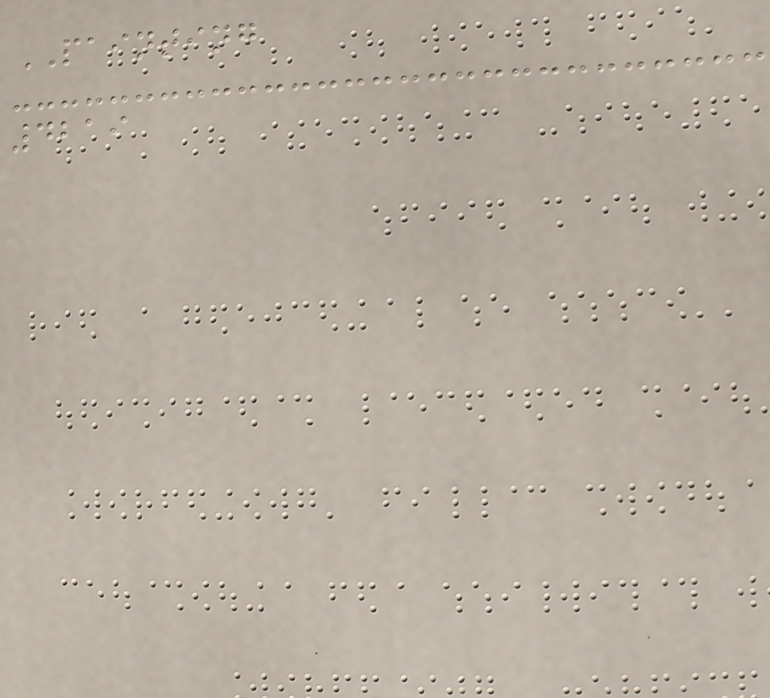PAINTING
4219
